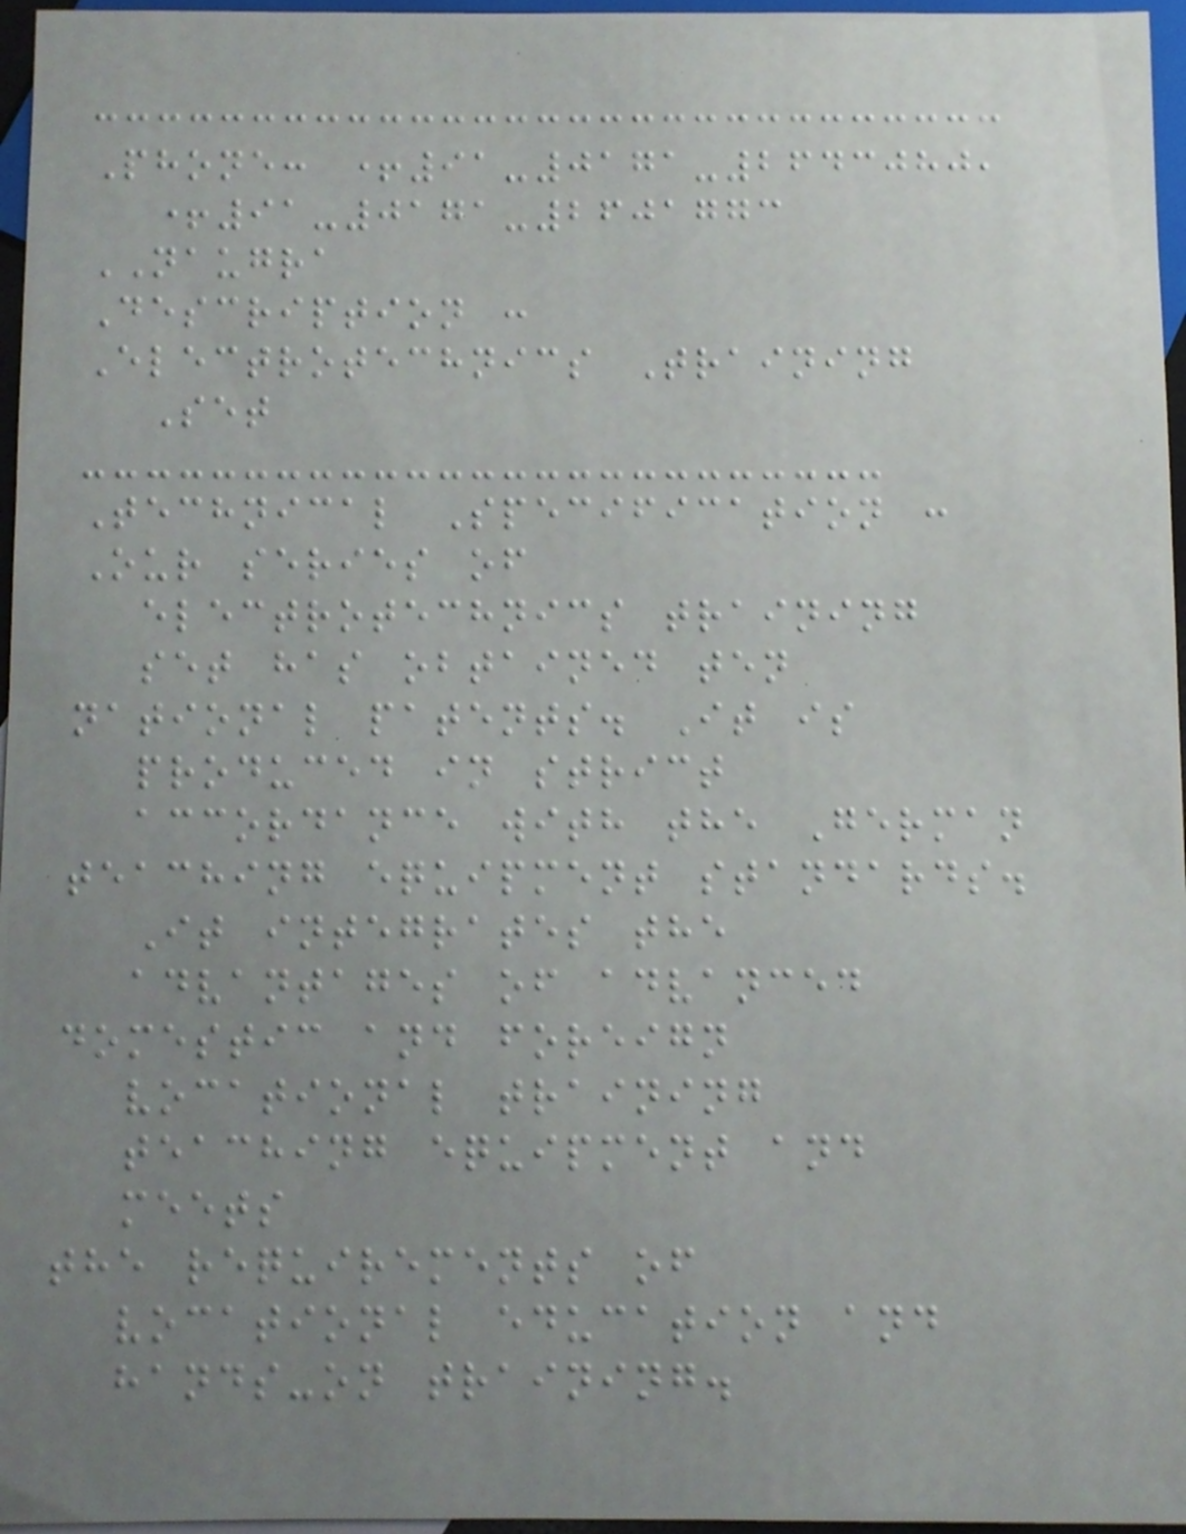Phone: +91-0171-2643080,
+91-0171-2601773
NAUGRA
Description :
Electrotechnics Training
Set
Technical Specification :
Our series of
electrotechnics training
set has obtained ten
national patents. It is
produced in strict
accordance with the German
teaching equipment standards.
It integrates the
advantages of advanced
domestic and foreign
vocational training
teaching equipment and
meets
the requirements of
vocational education and
hands-on training.
